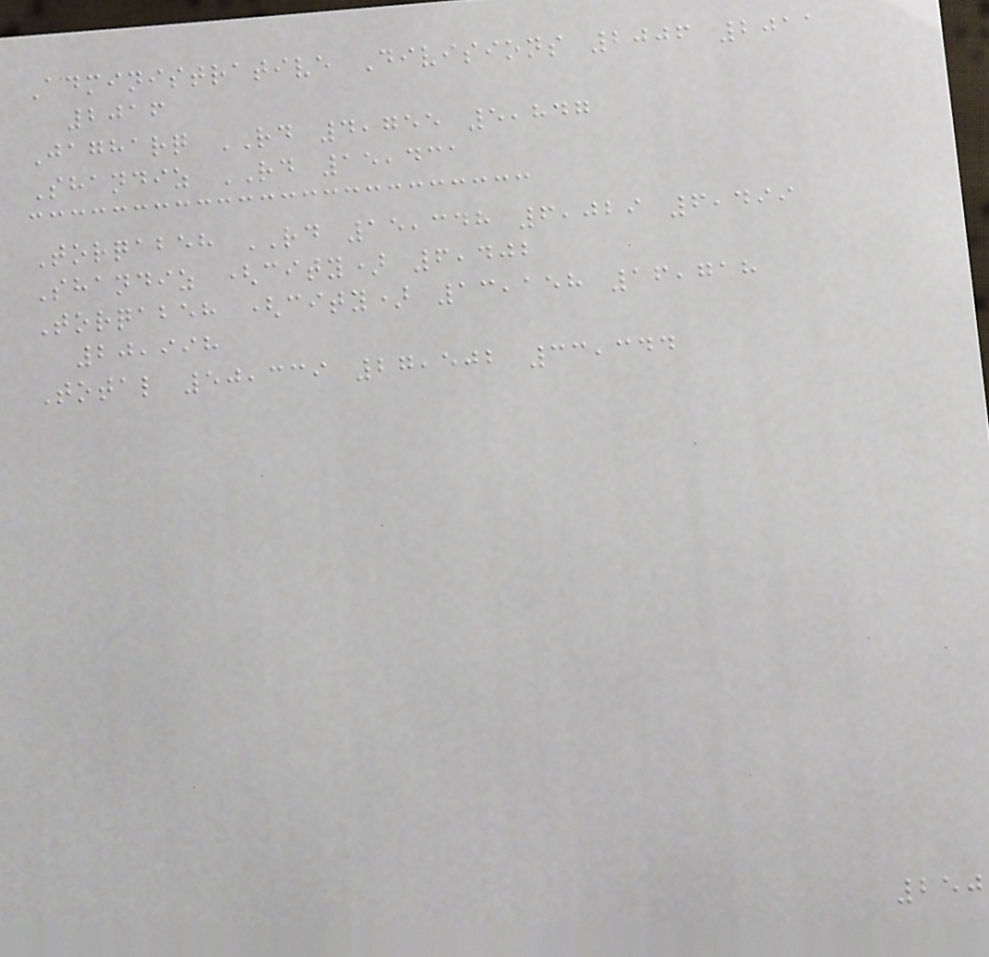Administrative Divisions 2006 2011
2016
Jagharq RD 4,755 5,847
Shandiz RD 15,431
Torqabeh RD 15,348 6,029 6,499
Shandiz (city) 6,402
Torqabeh (city) 13,158 16,718
20,998
Total 50,339 27,502 33,344
250
